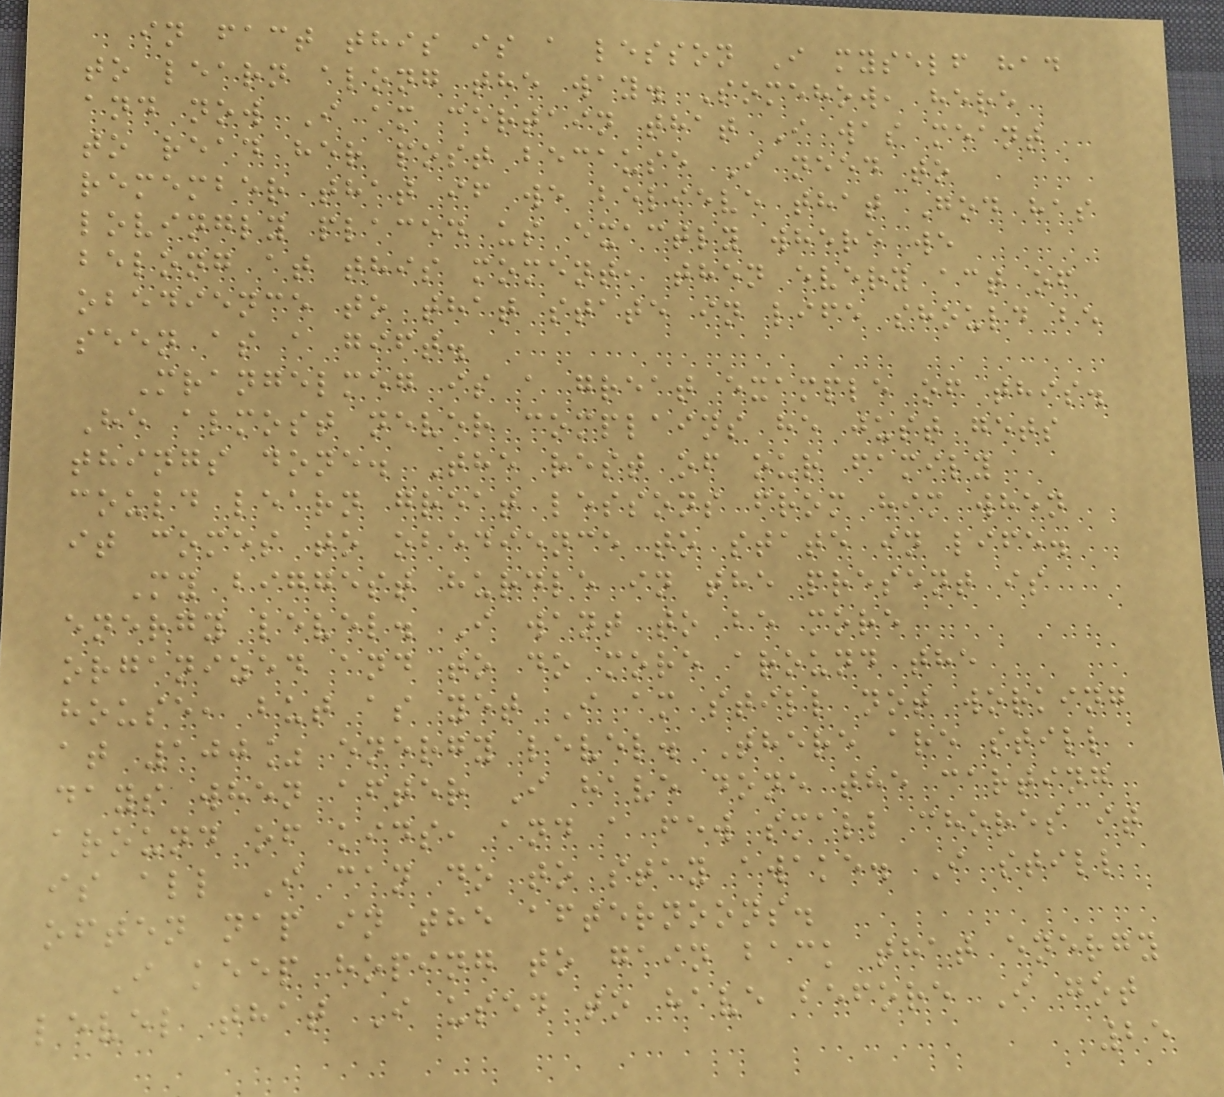in fact this is a lesson I myself had
to learn along the way. Somehow, here
and now I am certain that I was meant
to read her post because I need to
remember that if we believe that God has
lovingly placed us exactly where we
belong at this moment, then every act of
obedience to that state in life should be
seen as a gift.
Mrangelmeg is a great example of this.
He almost never complains he just gets
things done. The rest of our family
could learn great lessons from him when
it comes to obedience to state in life.
My biggest hurdle in the present is
energy level. I want to be more
organized and to do more around the
house, but as yet I am still not working
at 100% energy level. There are still
days when after I have done the carting
around of kids, and a few small chores it
is all I can do to stay awake. I still
often nap in the afternoons.
I keep hoping to gain back that energy
level that I used to have before I got
25
